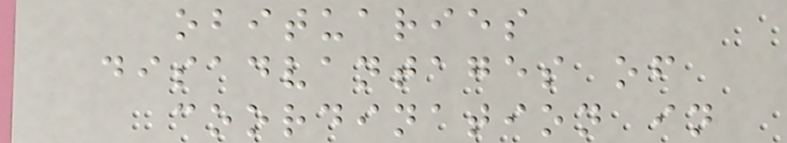obituaries
disadvantages of
coordination in
